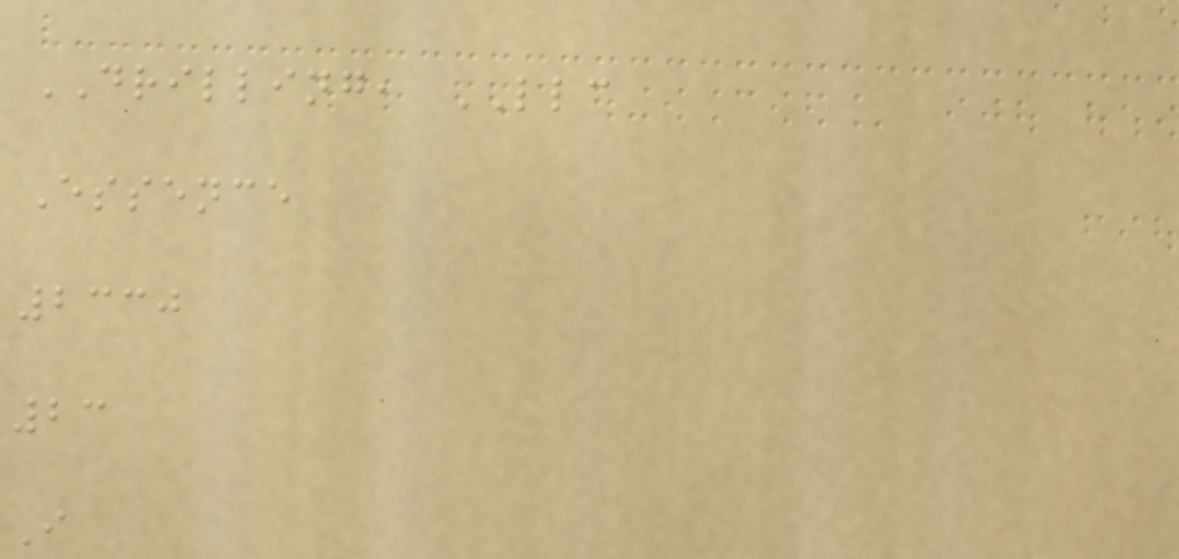DRILLING, LLC
Essence
2330
23
I
